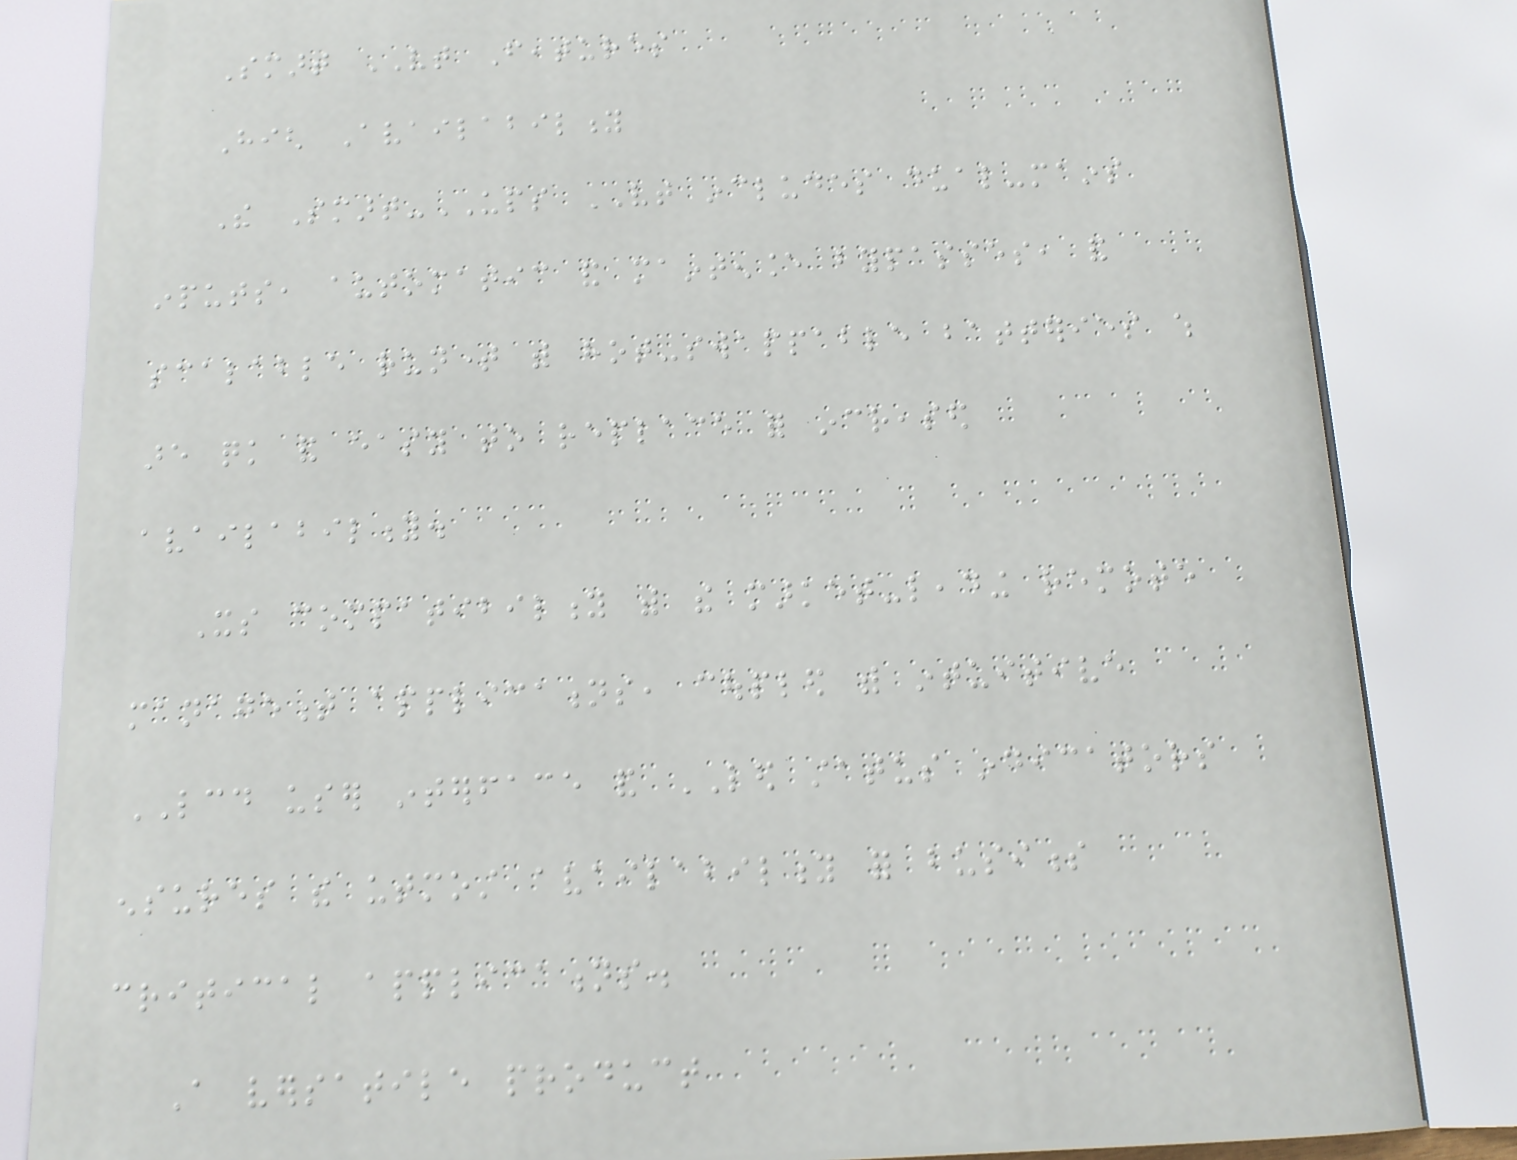Smart VT Features
High Availability
The Smart-UPS VT includes dual-mains
inputs, automatic and maintenance bypasses, and
scalable runtime with hot-swappable batteries which
are quick and easy to replace for increased
availability.
Its compatibility with the market-leading remote
management applications, coupled with intuitive
LCD user interface and LED status indicators
ensures the utmost availability for business
critical applications.
A versatile product
